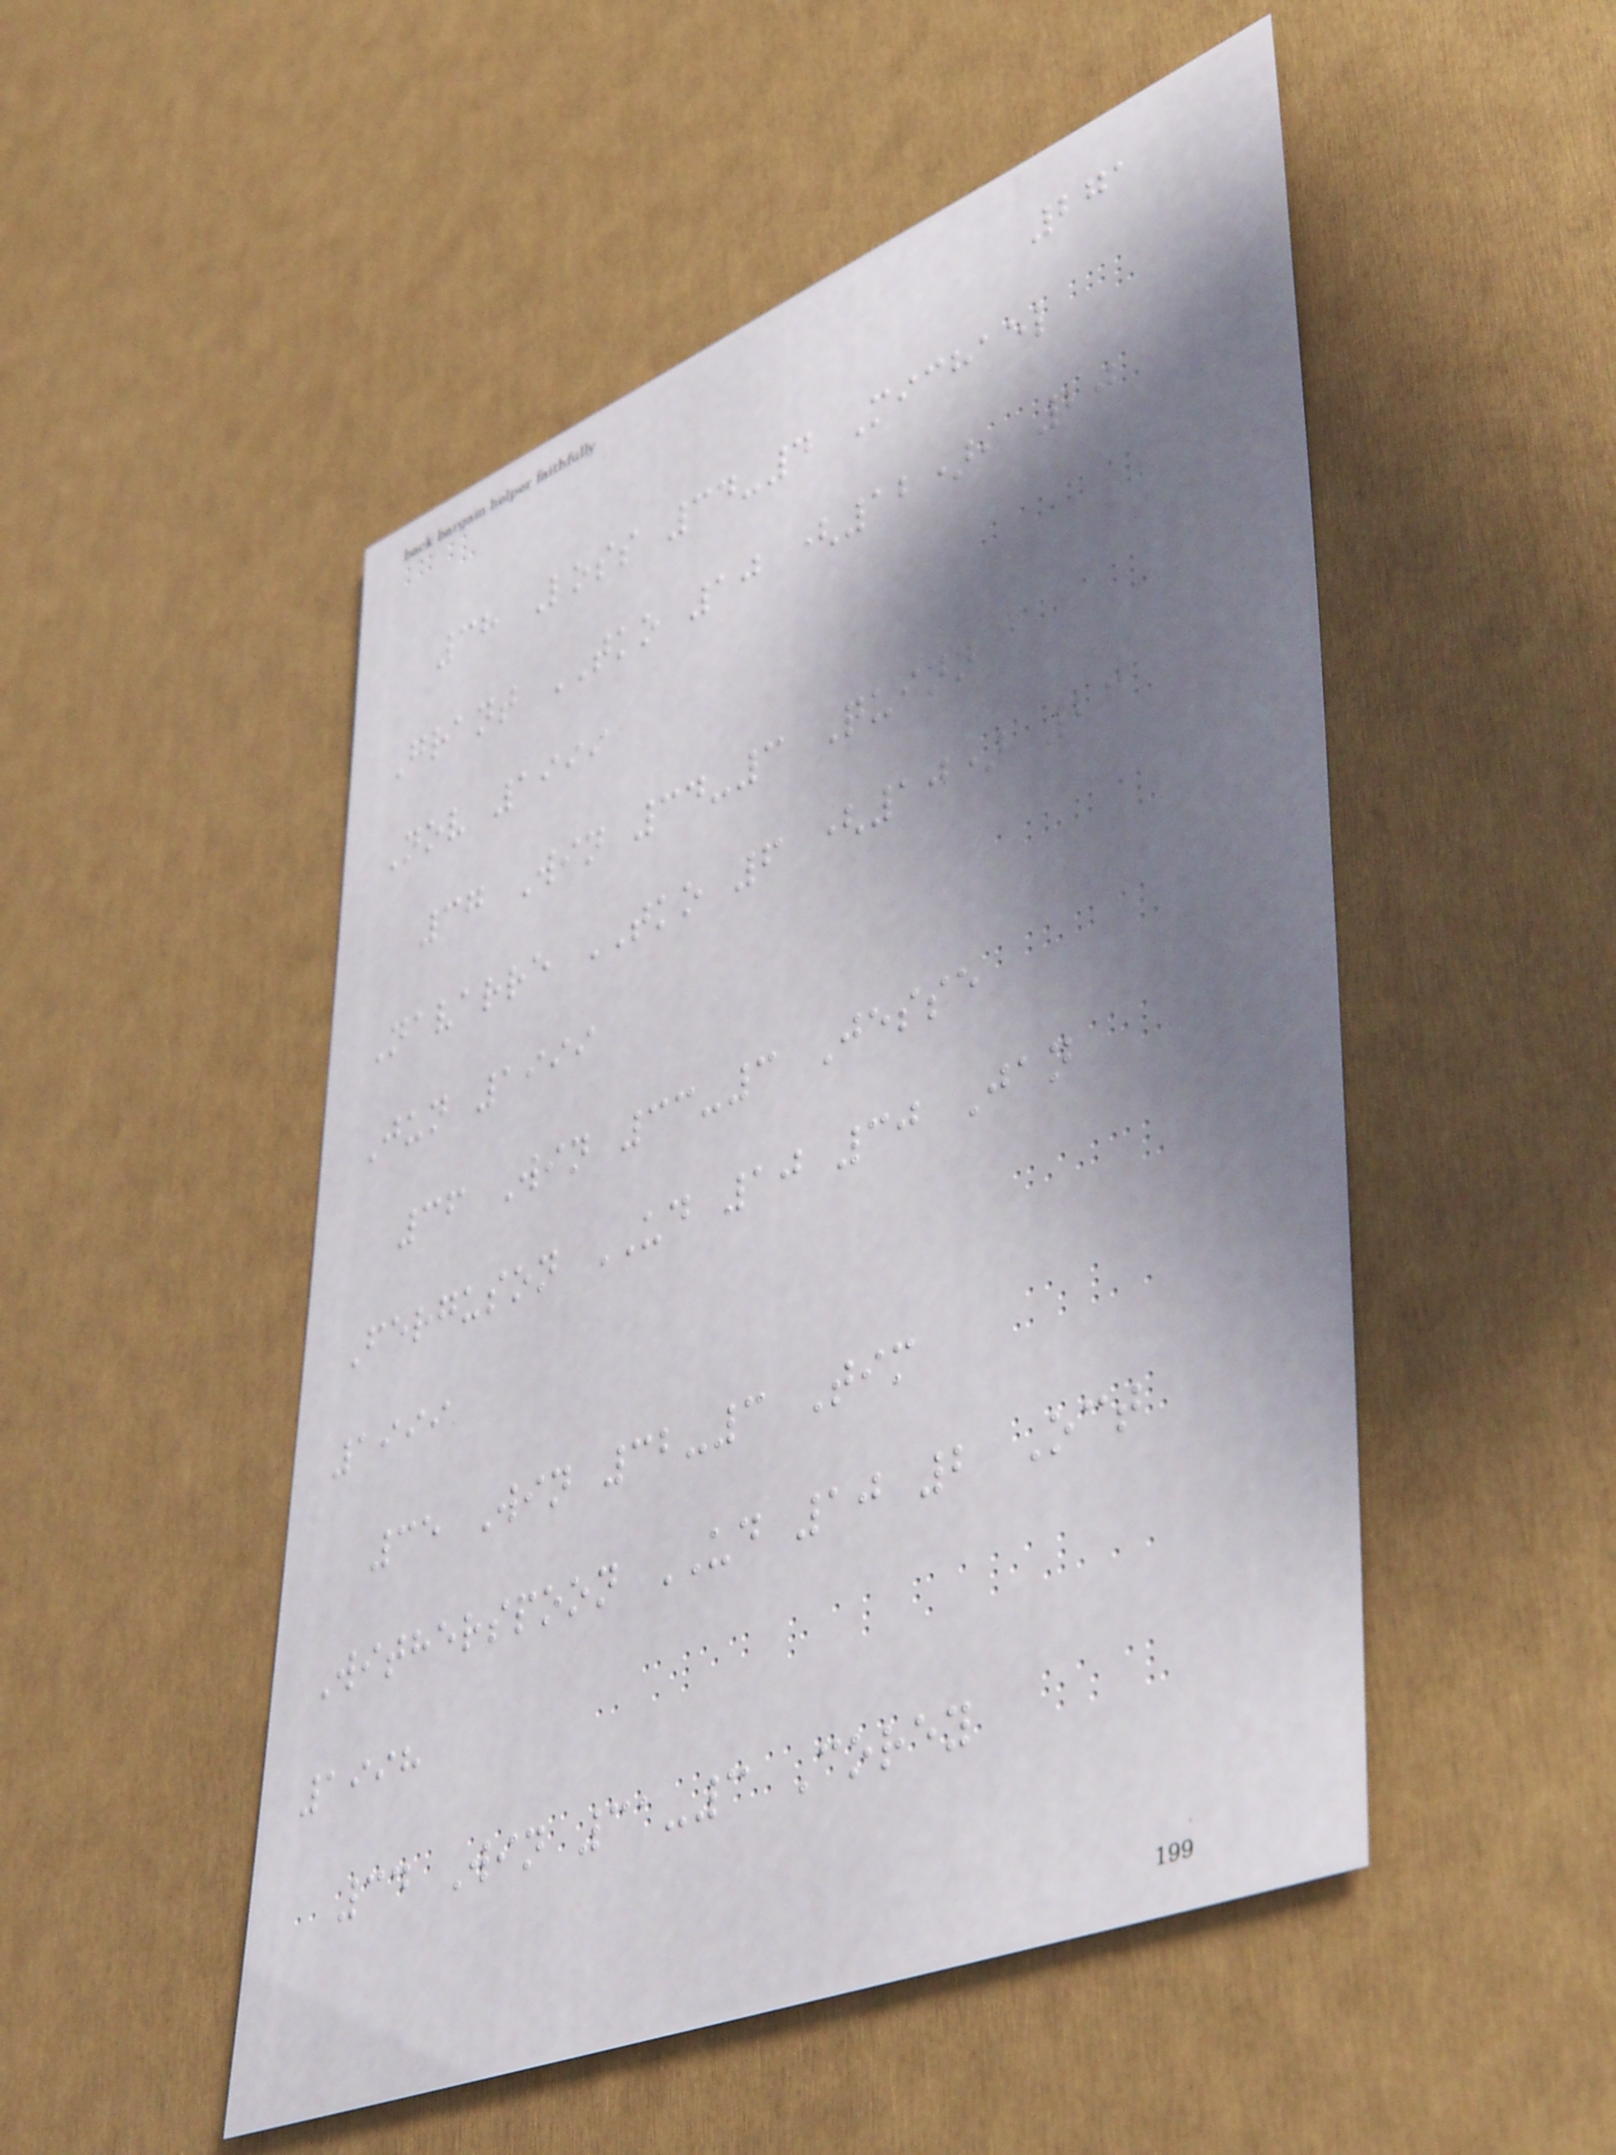271
38 Loss 34-4 Michael
Grant TKO 10 (12), 20
Nov 1999
37 Win 34-3 Quinn
Navarre TKO 6 (10) 26
Jun 1999
36 Win 33-3 Jesse
Ferguson UD 10 30 Jan
1999
35 Win 32-3 Tim
Witherspoon UD 10 2 Oct
1998
34 Win 31-3 Corey
